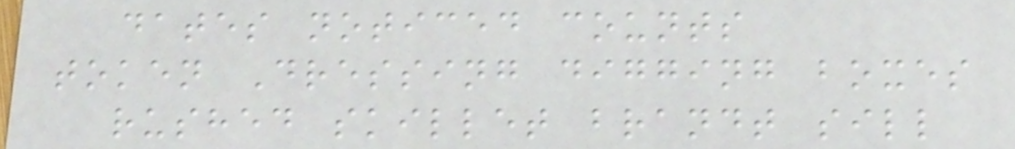dates noticed counts
token Dressing digging boxes
rushed skillet brandt sill
